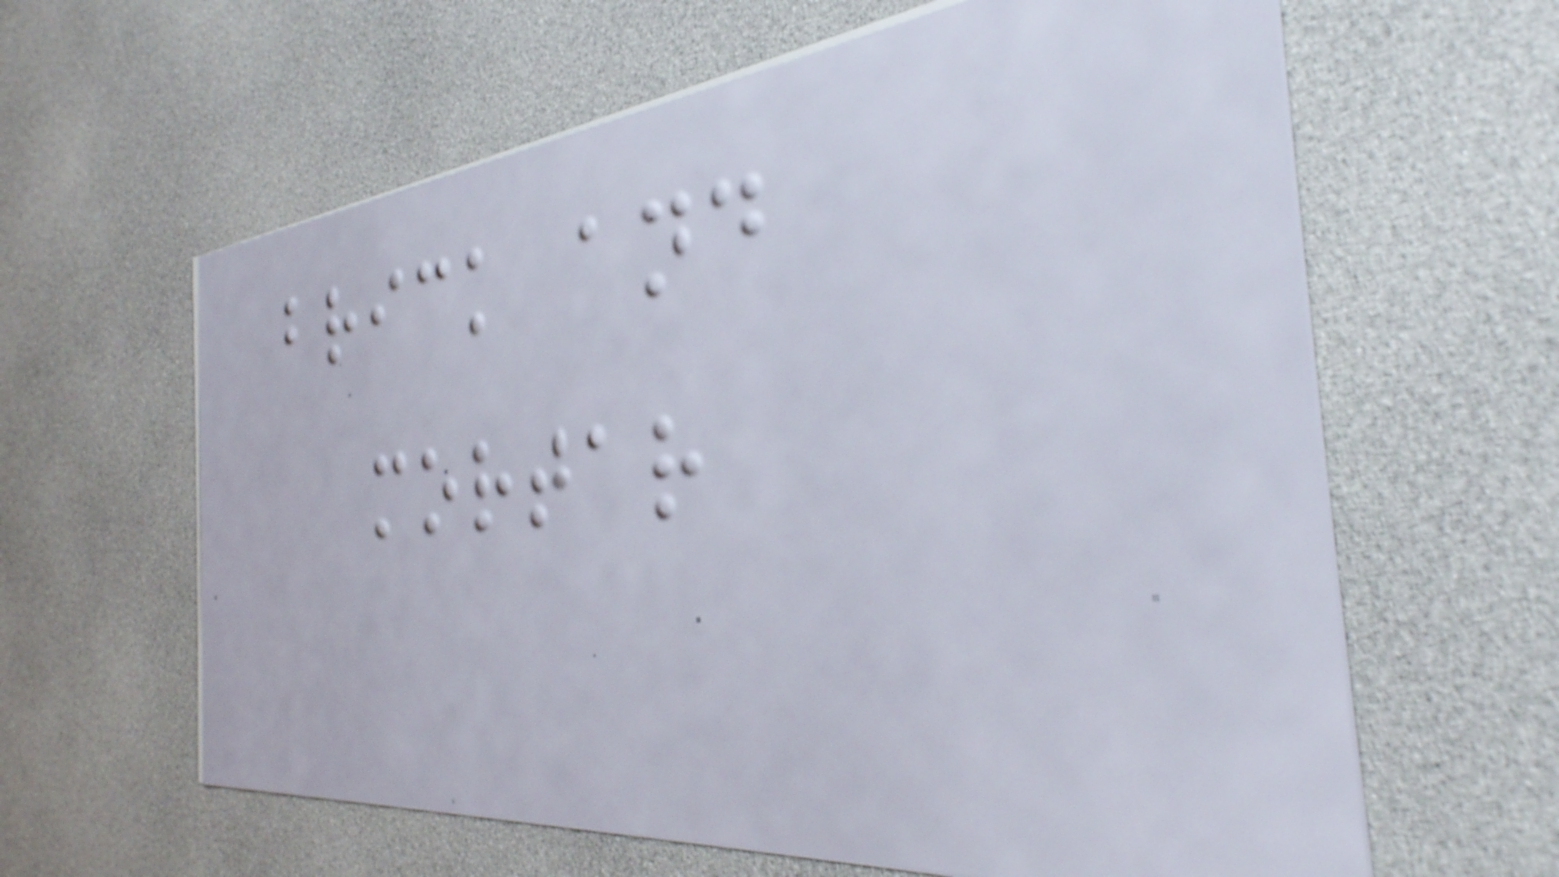brick and
mortar
